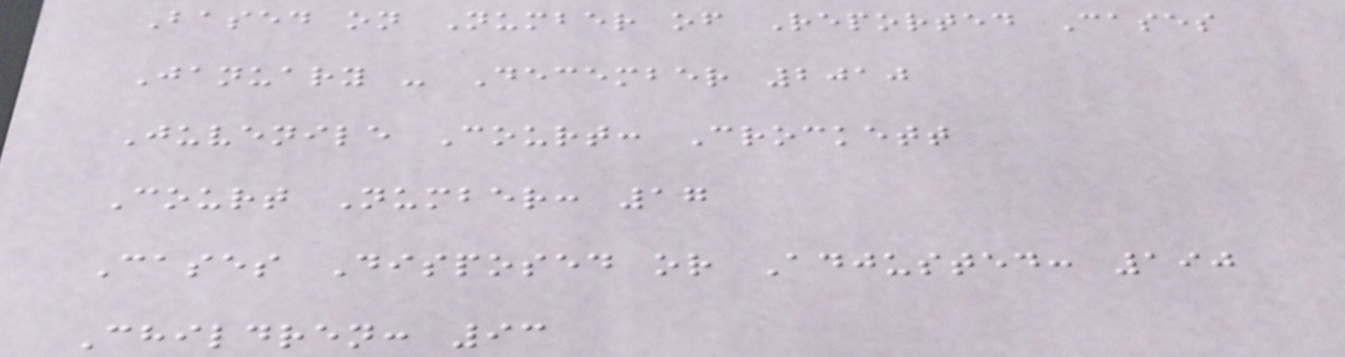Based on Number of Reported Cases
January - December 2010
Juvenile Court: Crockett
Court Number: 17
Cases Disposed or Adjusted: 190
Children: 93
